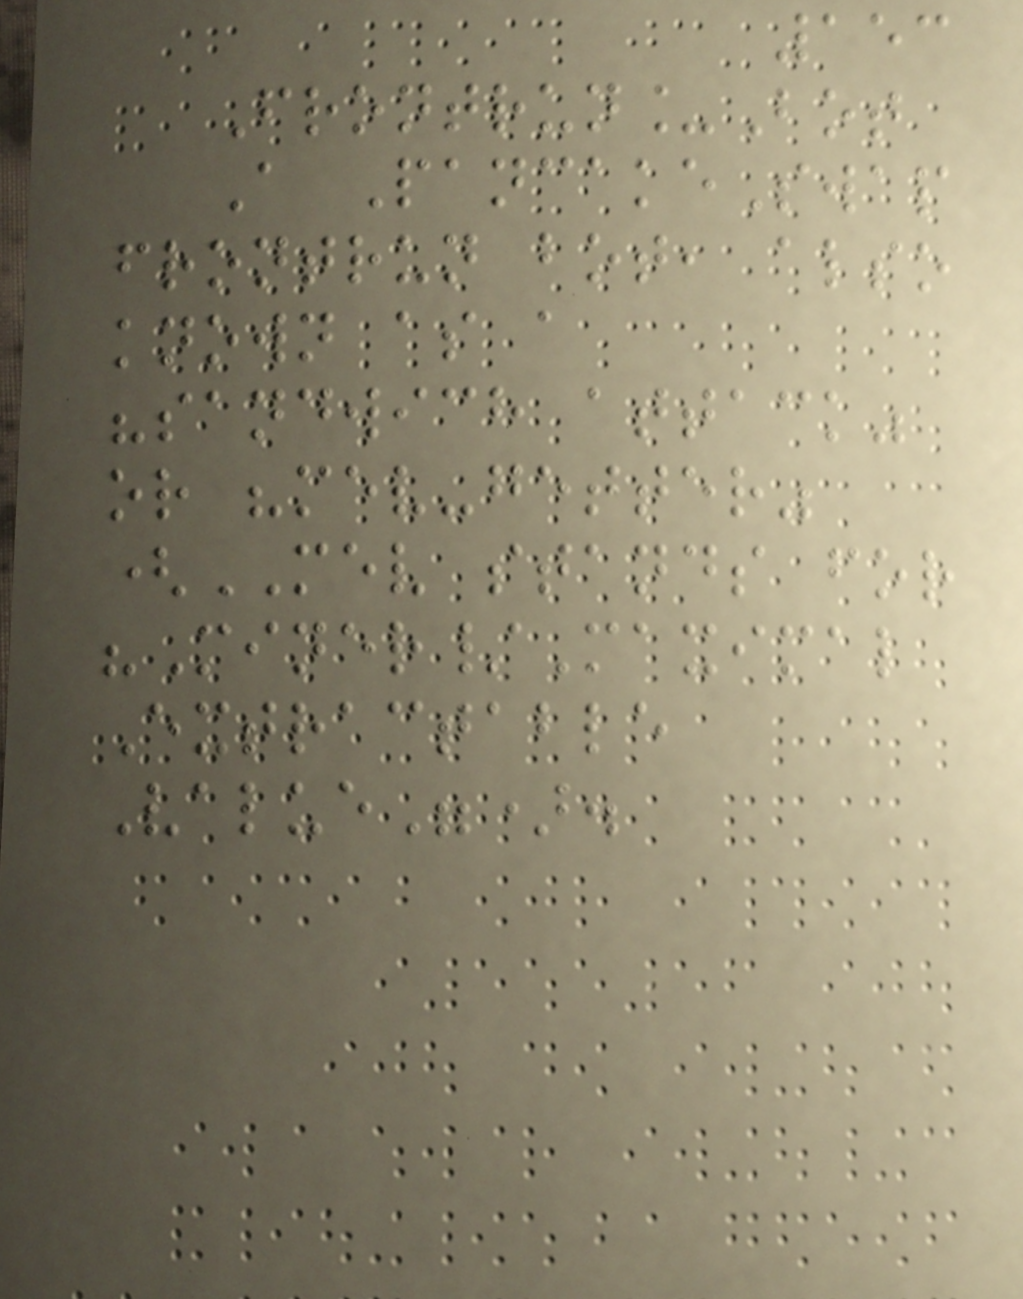153
Frontrun_Bot
A PancakeSwap
frontrun bot, also
known as a
"sandwich attack"
or "mev-getter"
(MEV stands for
"Miner/Maximal
Extractable
Value").
